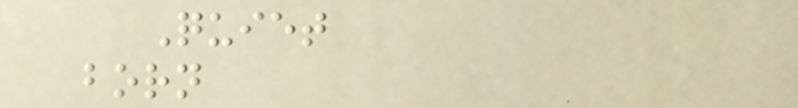Quiet
born
